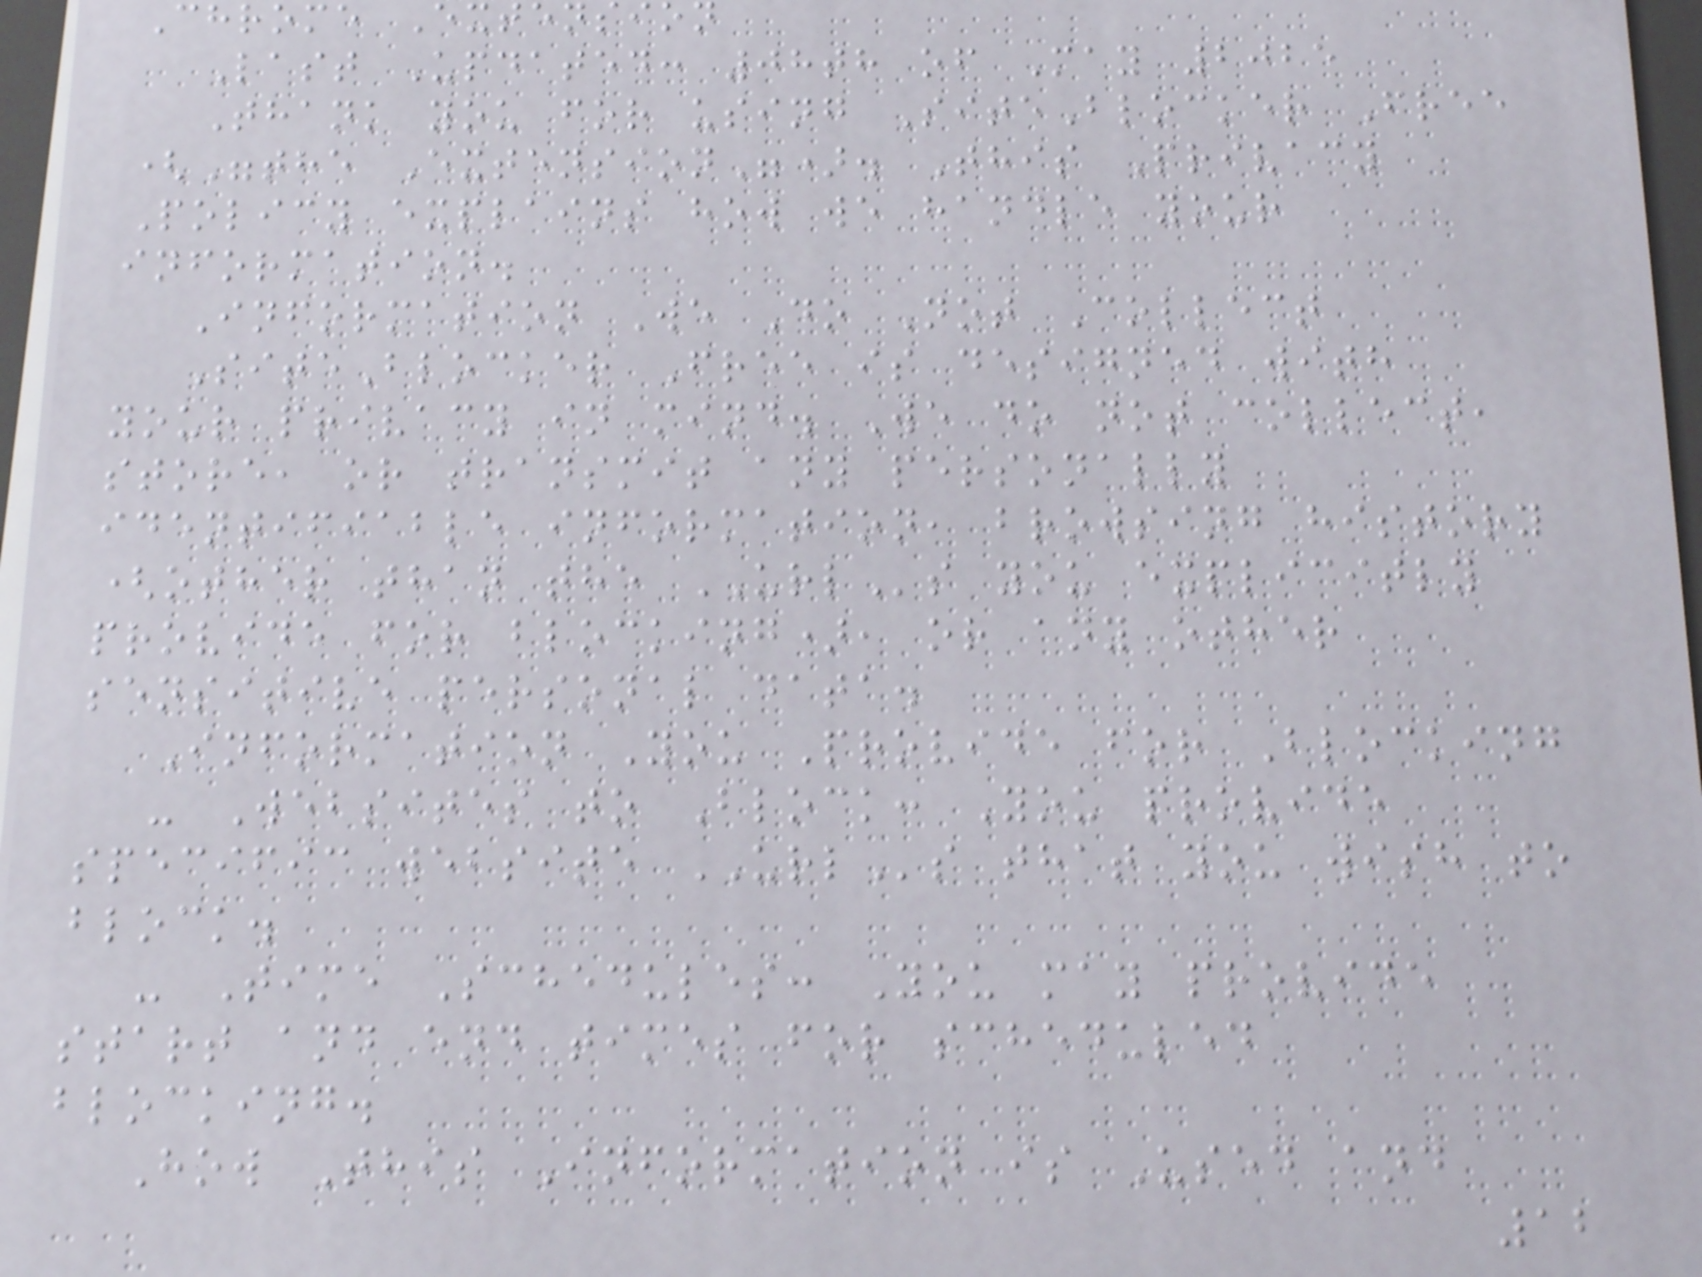Chrome Extensi
Last Updated: 08th of May 2025
Thank you for using SiteBlocker Free
("the Extension"). This Privacy
Policy explains how we handle your
information.
Information We Do Not Collect
SiteBlocker Free is designed with
your privacy in mind. We do not collect,
store, or transmit any personally
identifiable information, browsing history
(other than the URLs you explicitly
provide for blocking), or any other
sensitive personal data.
Information You Provide for Blocking
- Websites to Block: You provide
specific website URLs that you wish to
block.
- Time Schedules: You may provide
start and end times for scheduled
blocking.
How This Information is Used and
12
